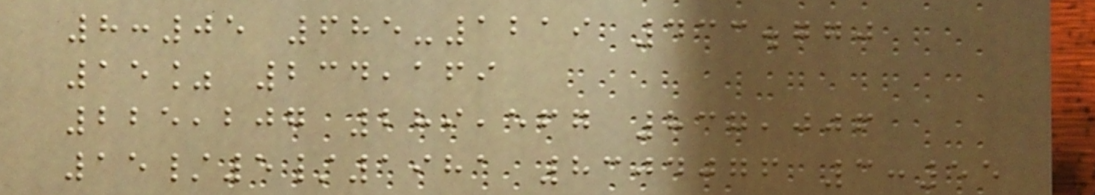8:05 685-1219 433.770
15% 234,169
225,207 289,567 837,006
15/5/1981 8304076 3:55
